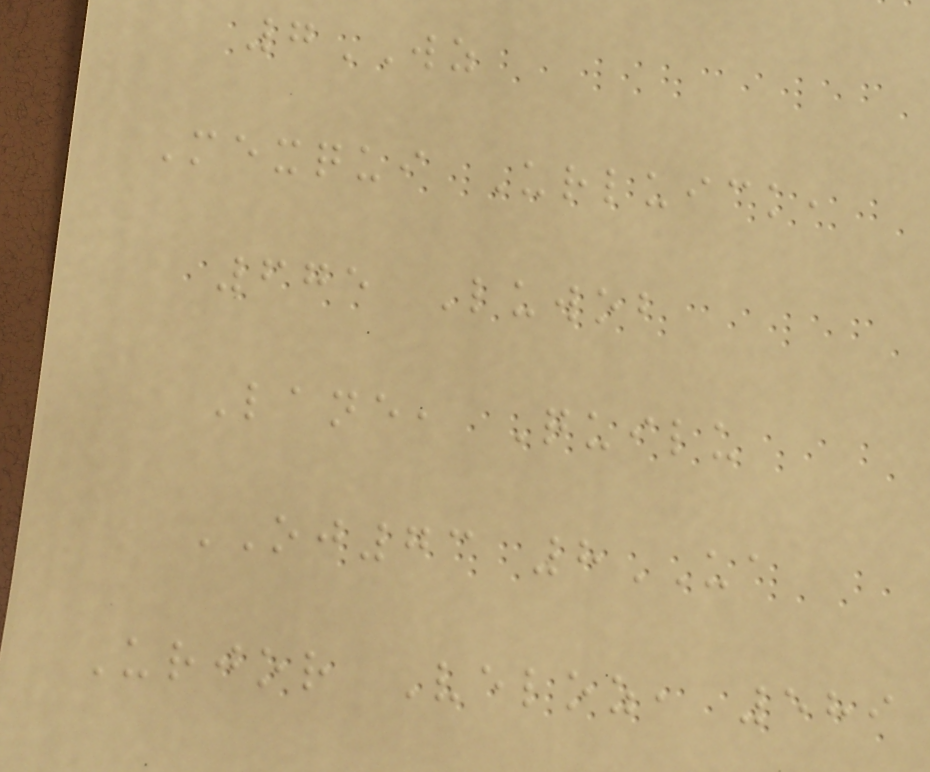7WZ
Mexqui Urluick,
675 Luwob
Lane, Quilu
OJ73 8UA
Urjor Veloz, 589
